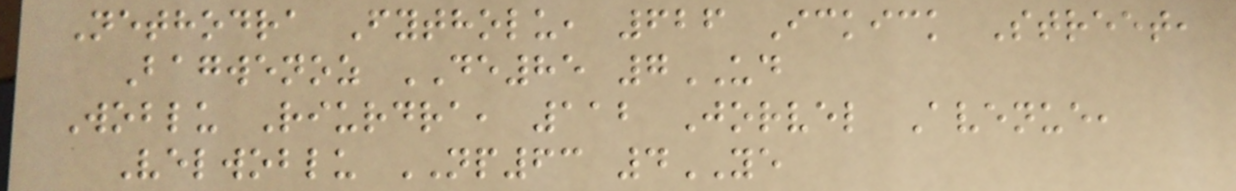Nethodra Fytholu, 626 Ickick Street,
Bagwenoz DE85 7UD
Woblu Riurdra, 112 Jorvel Avenue,
Velwoblu NP63 4YE
